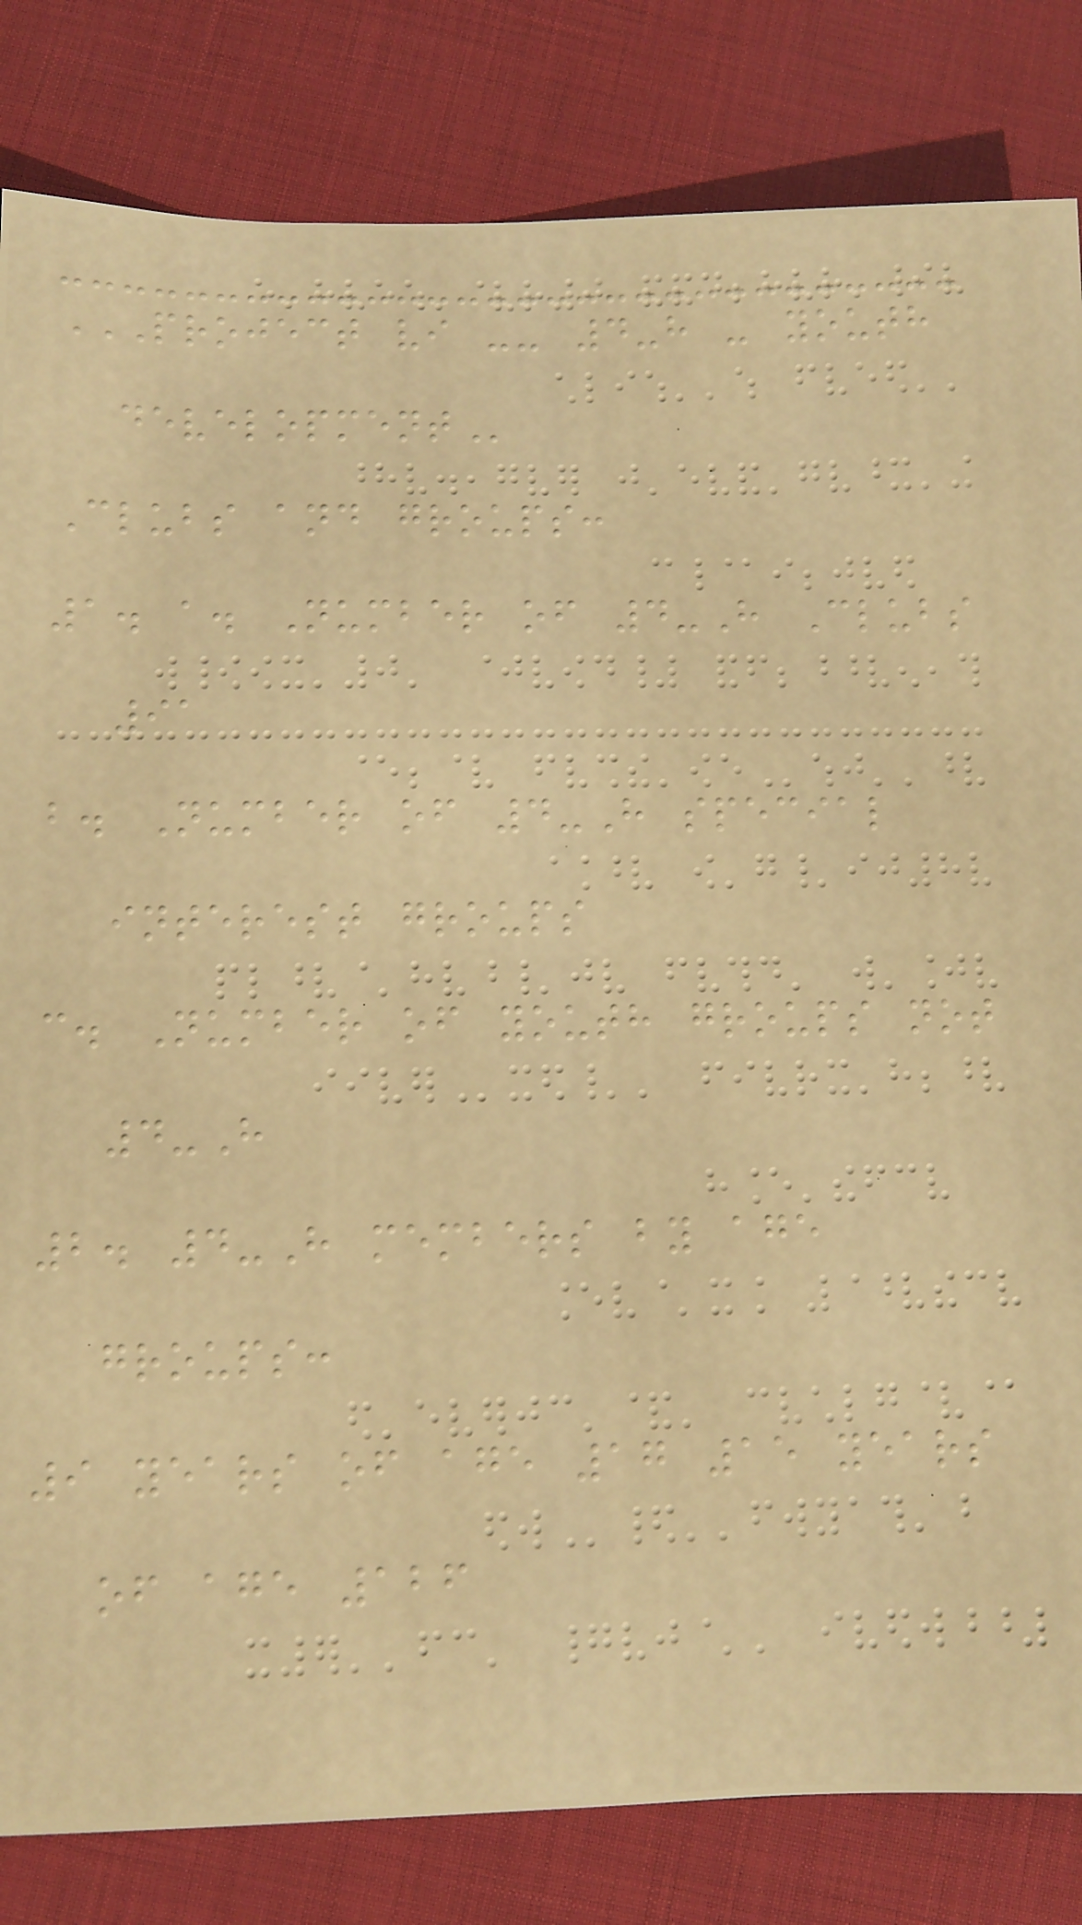PROJECT VI -- 4-H - YOUTH
DEVELOPMENT
Clubs and groups:
1. a. Number of 4-H Clubs
91
b. Number of 4-H special
interest groups
c. Number of youth groups not
4-H
2. 4-H members by age
groups:
9 years of age 17 15 years
of age 126
